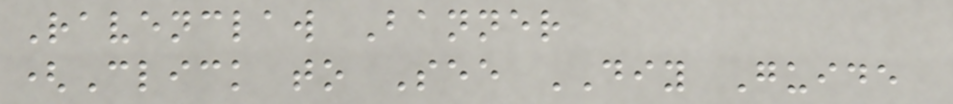Ravenclaw Banner
(Click to See DIY Guide
